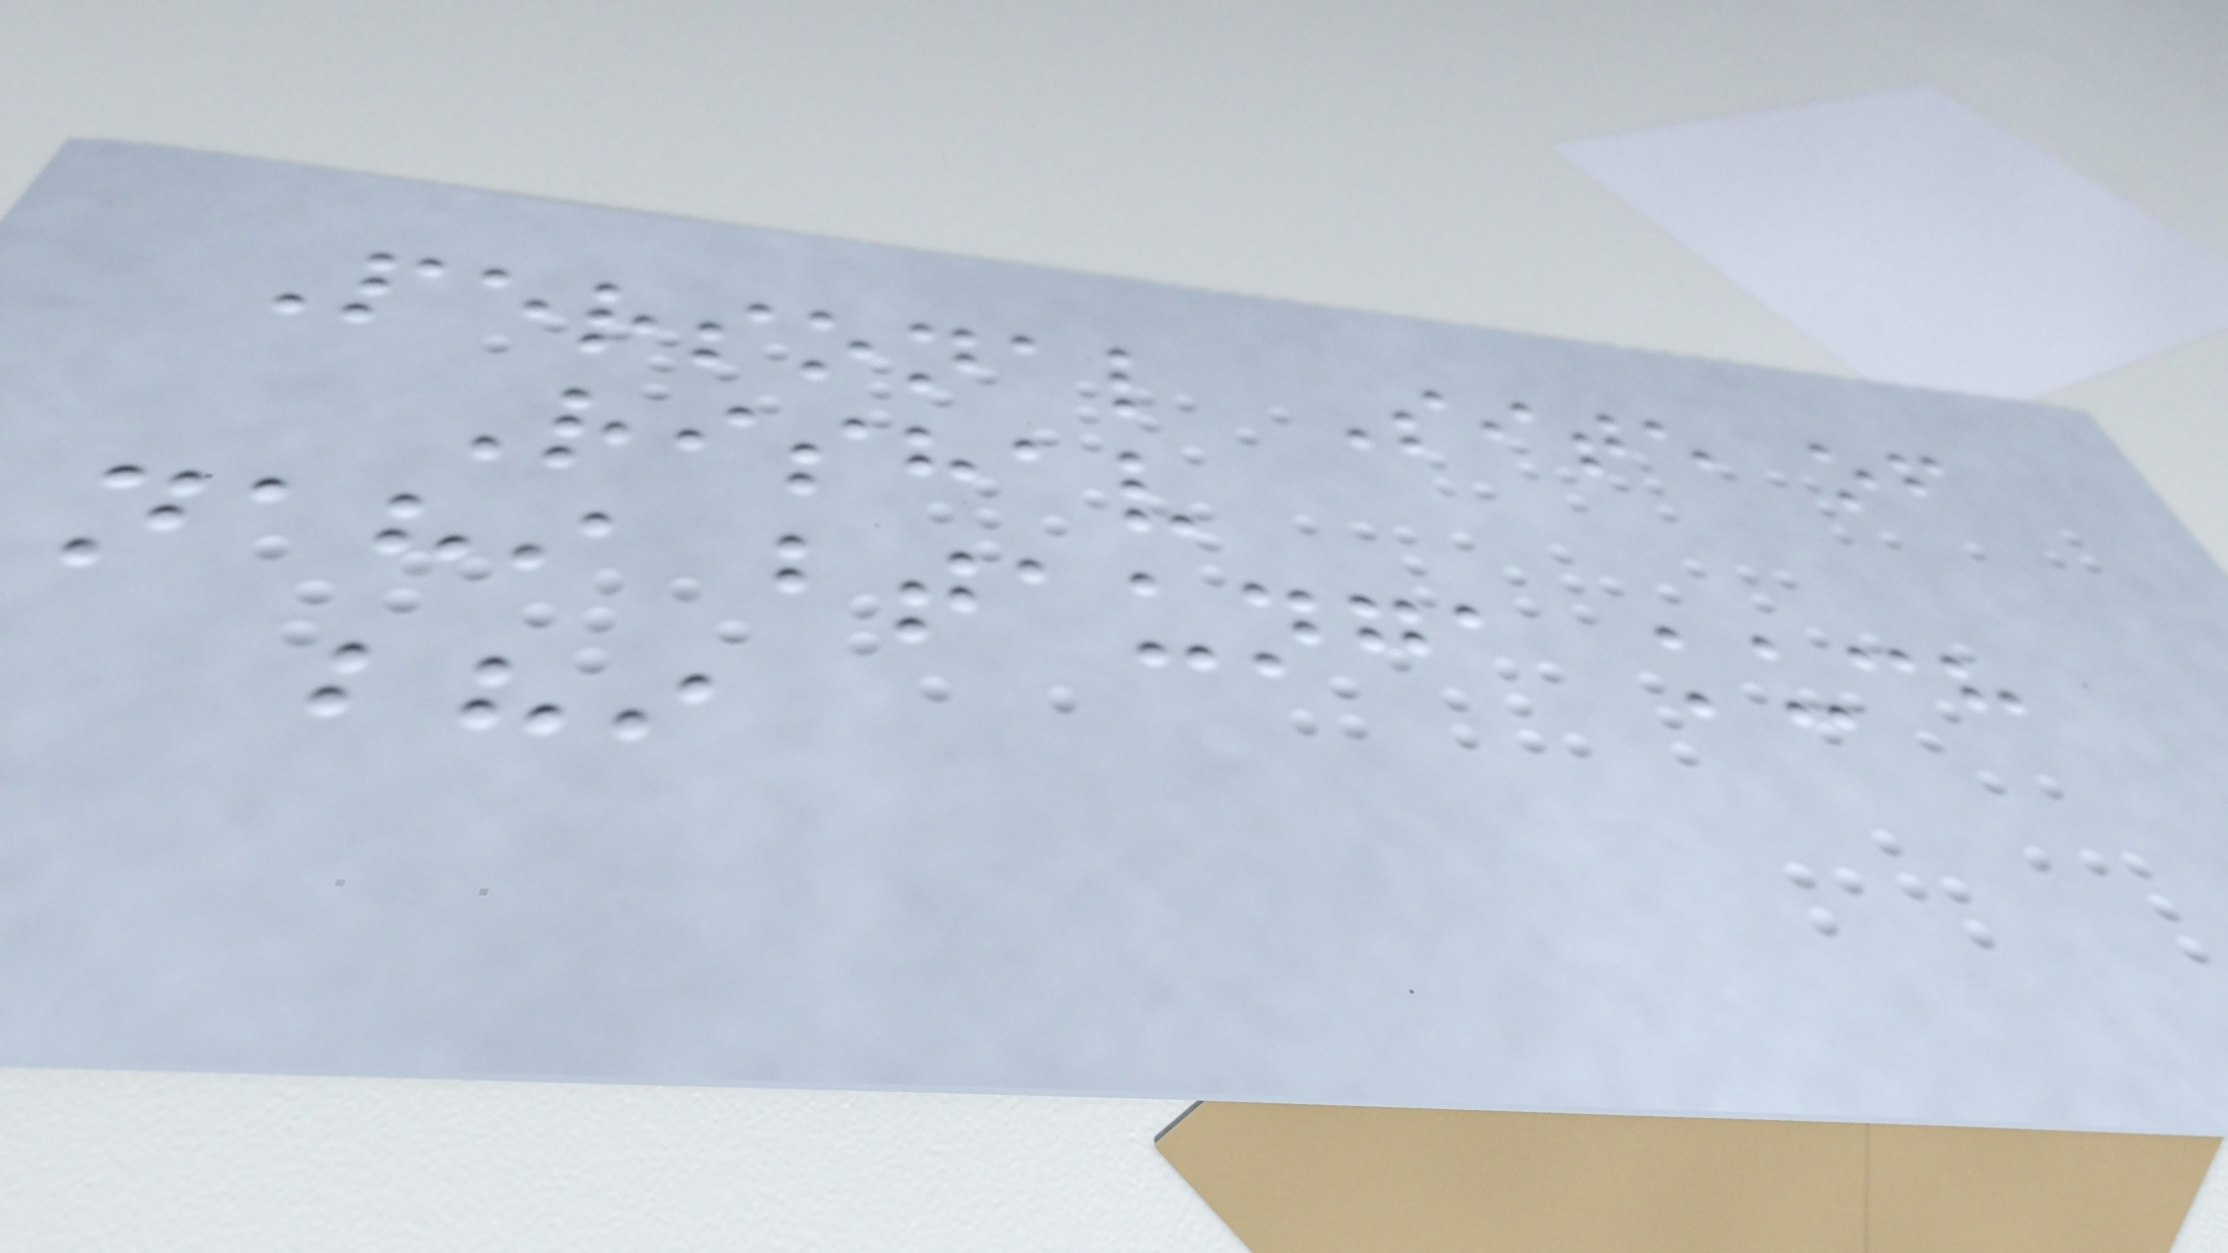Personal Site of
Rishav
nahi btaunga kuch
bhi
